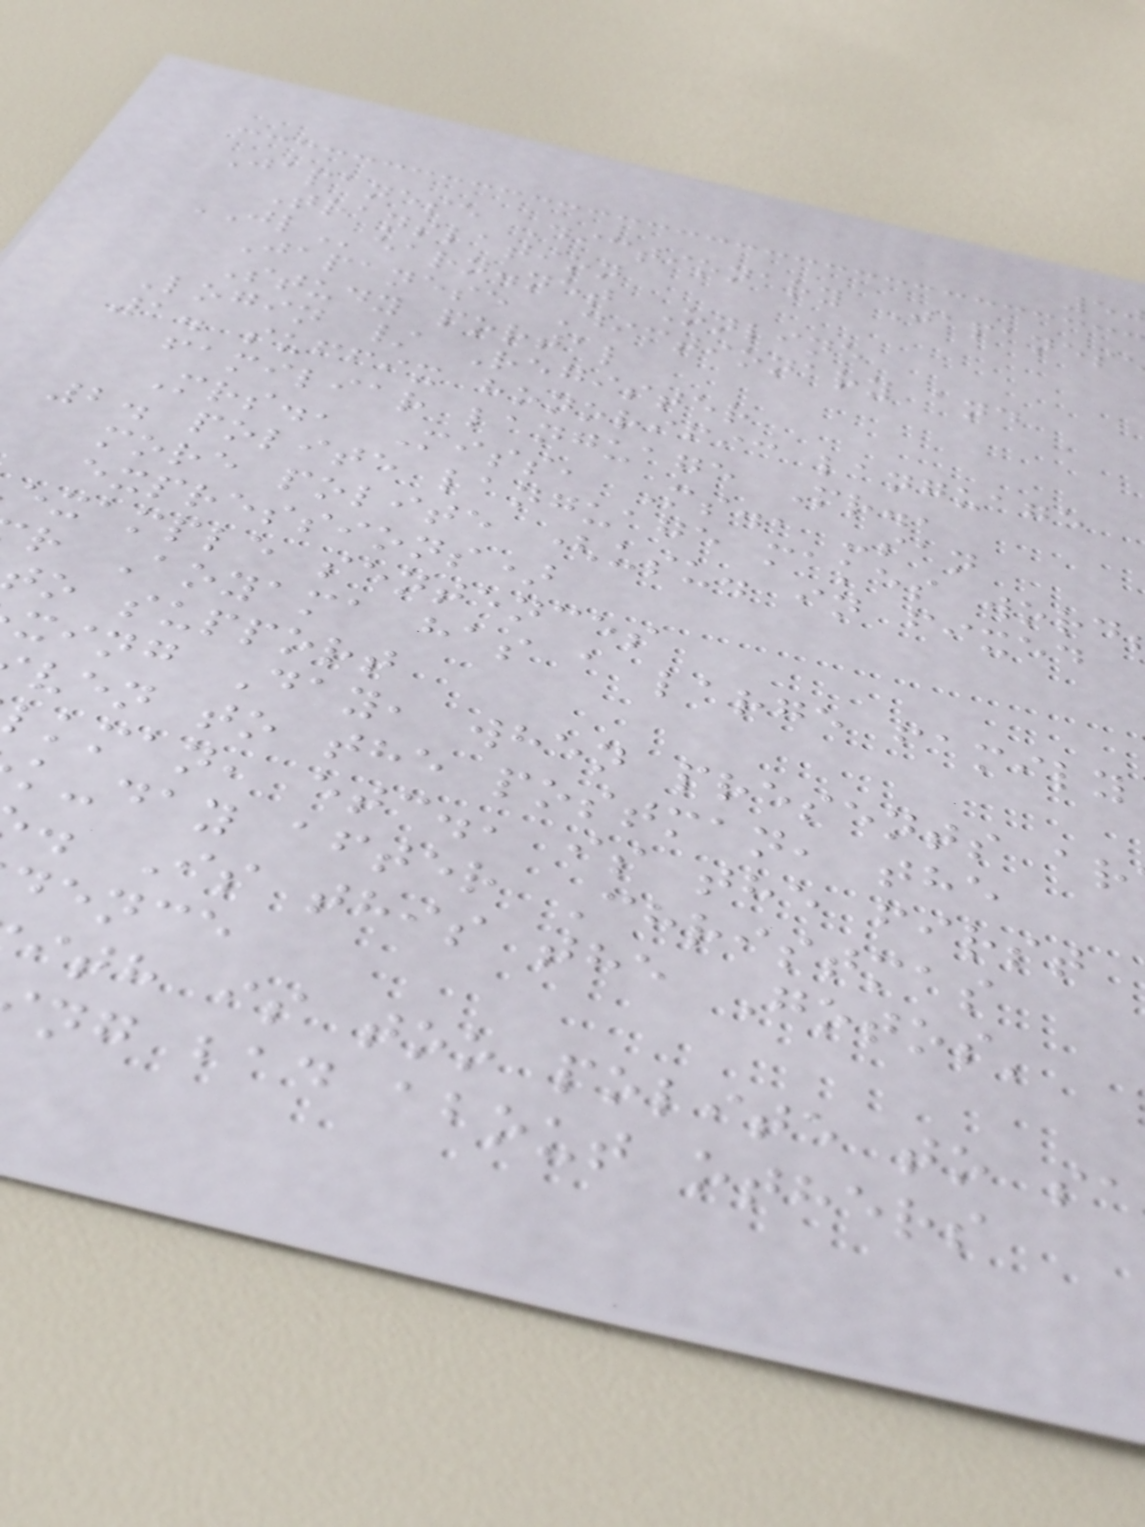Japanese Dictionary Japanes
Translation
JLearn.net Online
Japanese Dictionary and
Study portal
Login / Register
1. suffix honorific language
familiar language Mr.,
Mrs., Miss, Ms., -san
2. polite language makes word
more polite (usu. in fixed
expressions)
example sentences
r Aoyama has a large family
o support
xing Day, when presents ar
ven to the postman, the
lkman, etc., is the first
k-day after Christmas
. Is this the Gotos'
dence
ith is too polite to sa
ng bad about others
